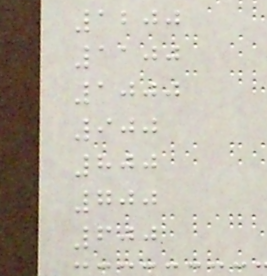1200
1100
1000
900
800
700
600
